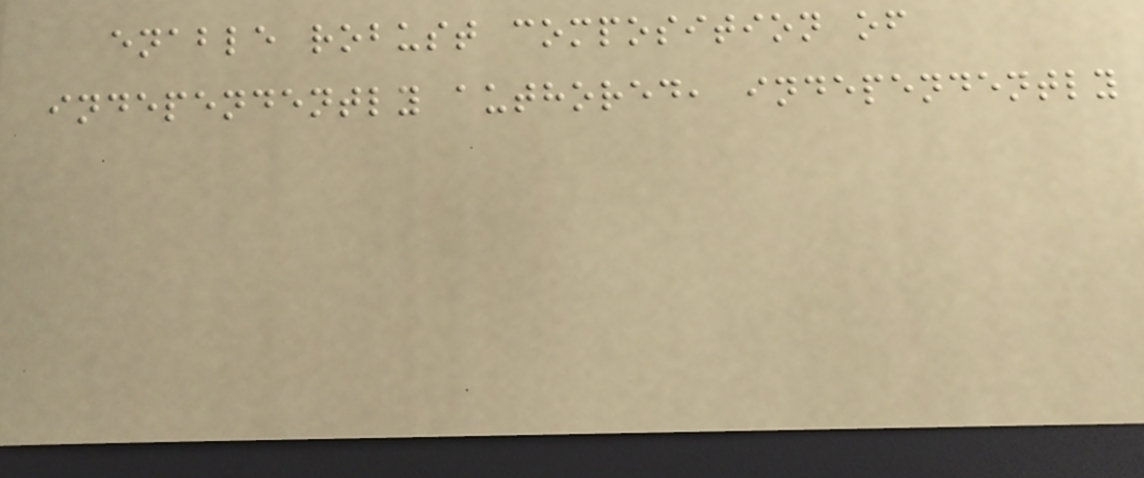enable robust composition of
independently authored, independently
